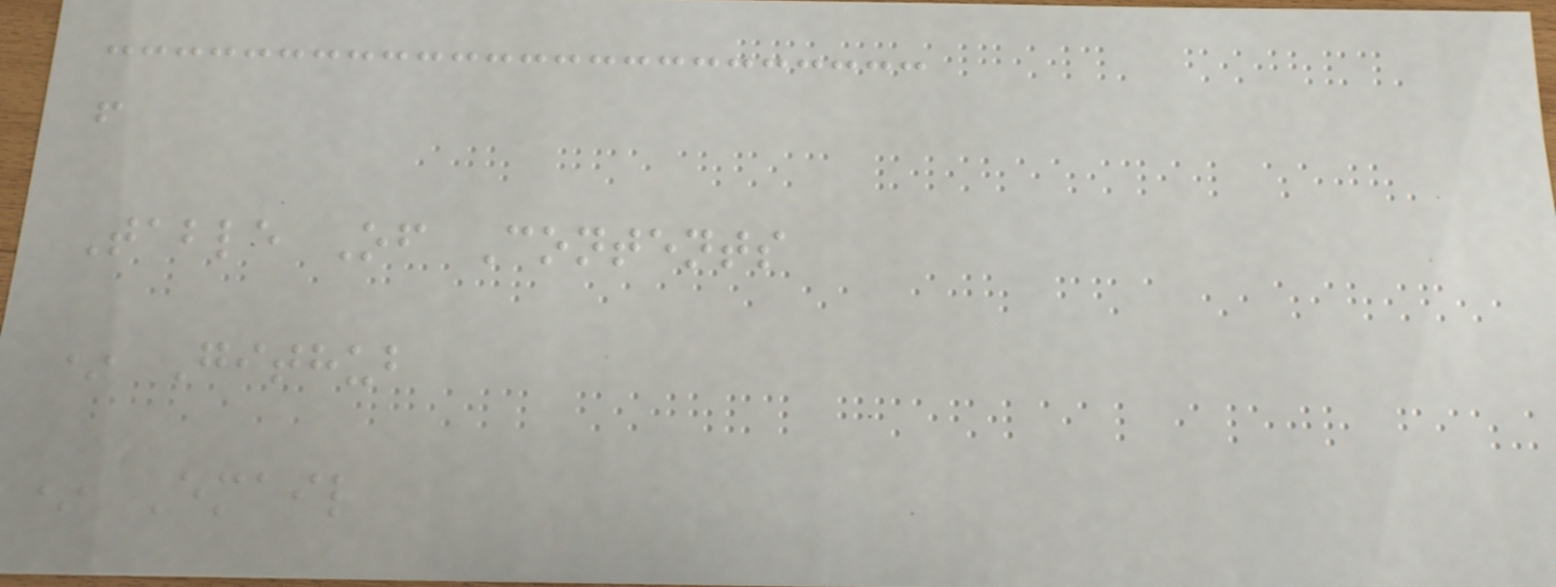f
Table Of Contents
* Github
* Email
